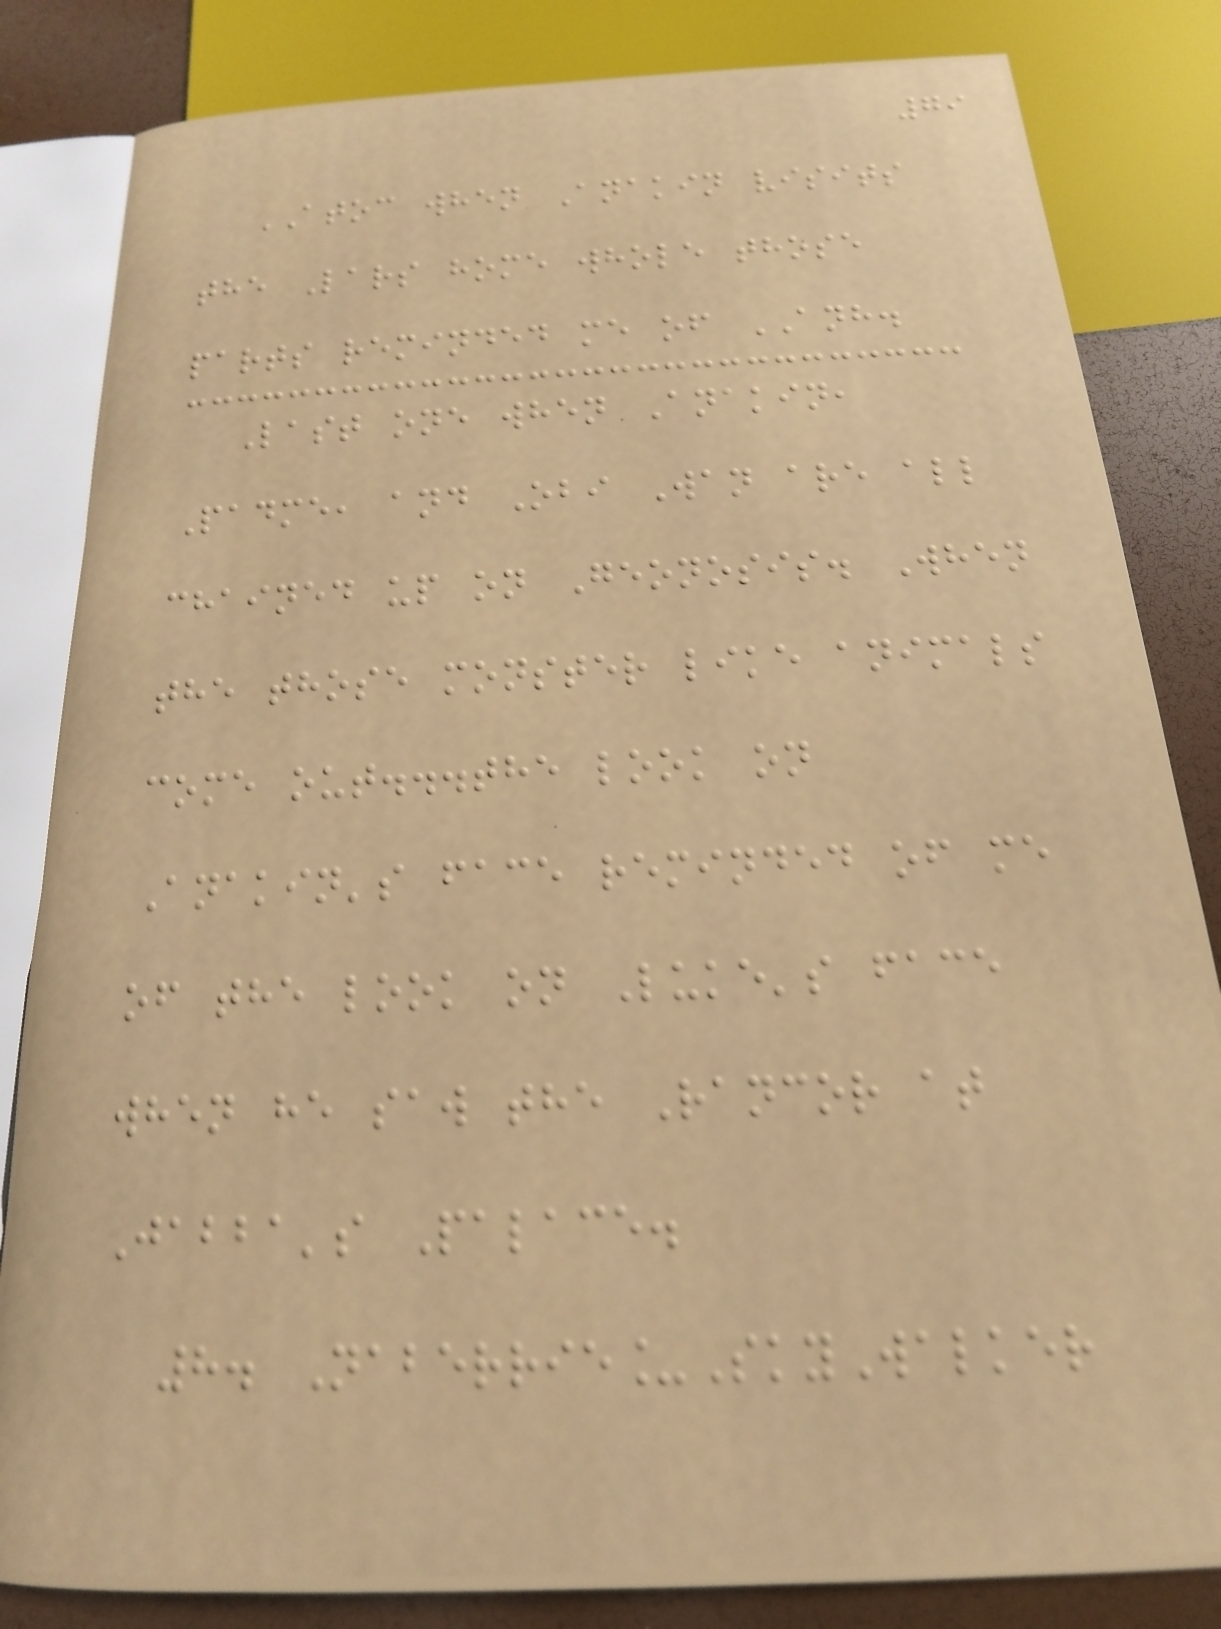79
ATOC when Anakin visits
the Lars home whole those
parts reminded me of ANH.
Last one when Anakin,
Padme, and Obi Wan are all
chained up on Geonosis. When
the those monster like animals
come out...the look on
Anakin's face reminded of me
of the look on Luke's face
when he saw the Rancor at
Jabba's Palace.
8. Naberrie_SkyWalker
